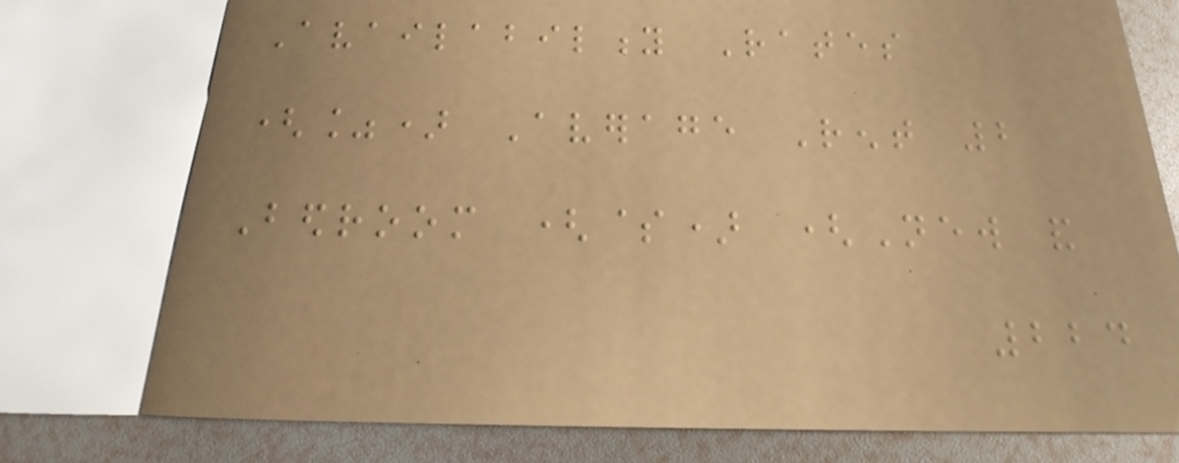Availability Rates
(%) Average Rent 2
Bedroom ($) (New and
224
